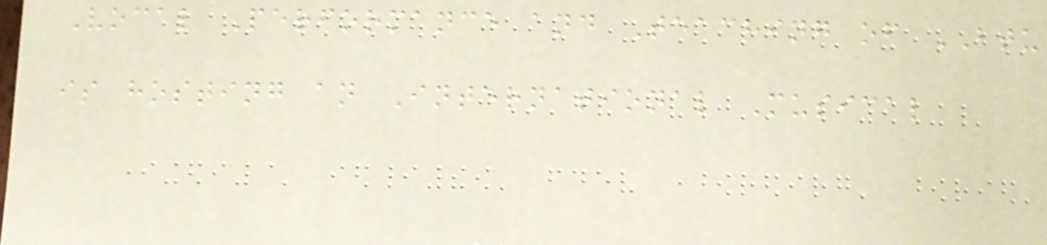Vocal Performance and Teaching of BTU
is hosting an International Musical
